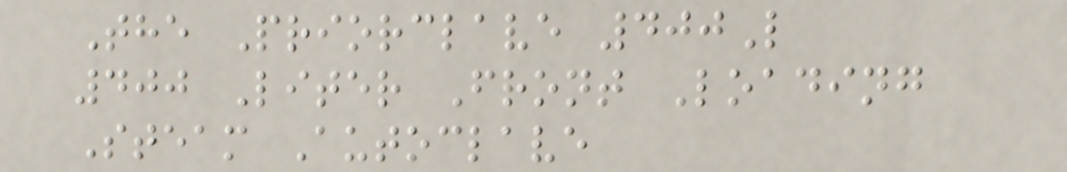The Priorclave 400L
400 Liter Front Loading
Steam Autoclave
